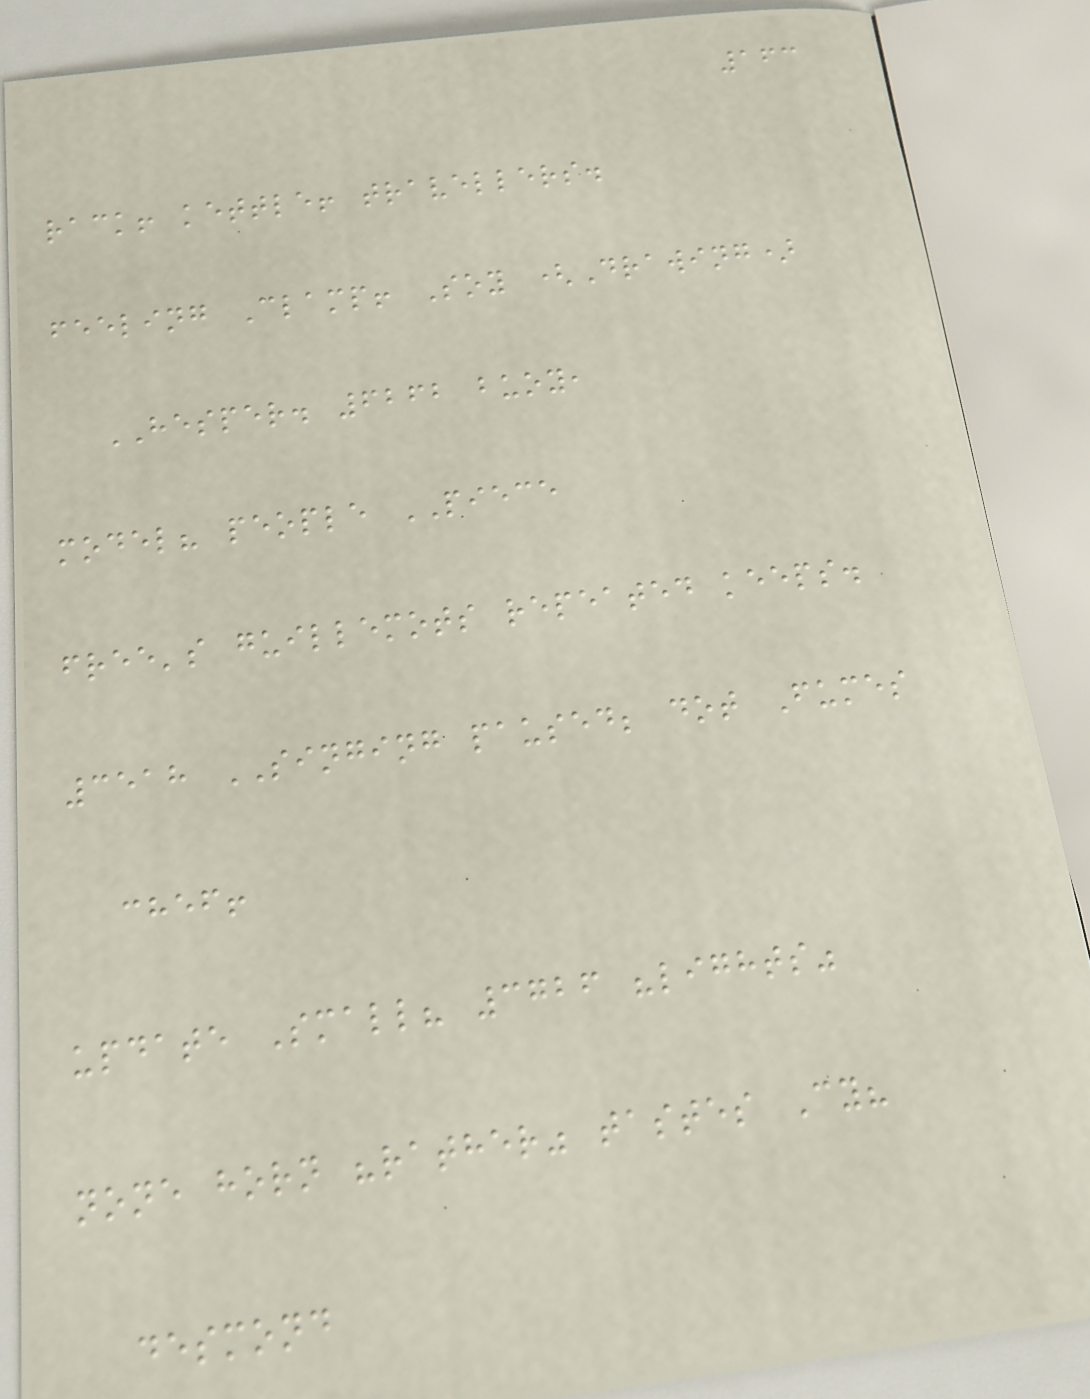163
rack! kettle! travellers.
feeling Clamp! Soy (Drawing)
HESPER. 6262 buoy,
model? people PIECE
free's guillemots repeated keeps.
3518 SINGING paused; dot Fumes
chef!
update Small? 3726 "lights"
none horn "rather" tastes Cy?
desmond
